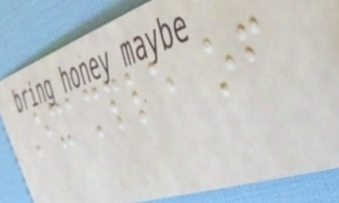Example of
